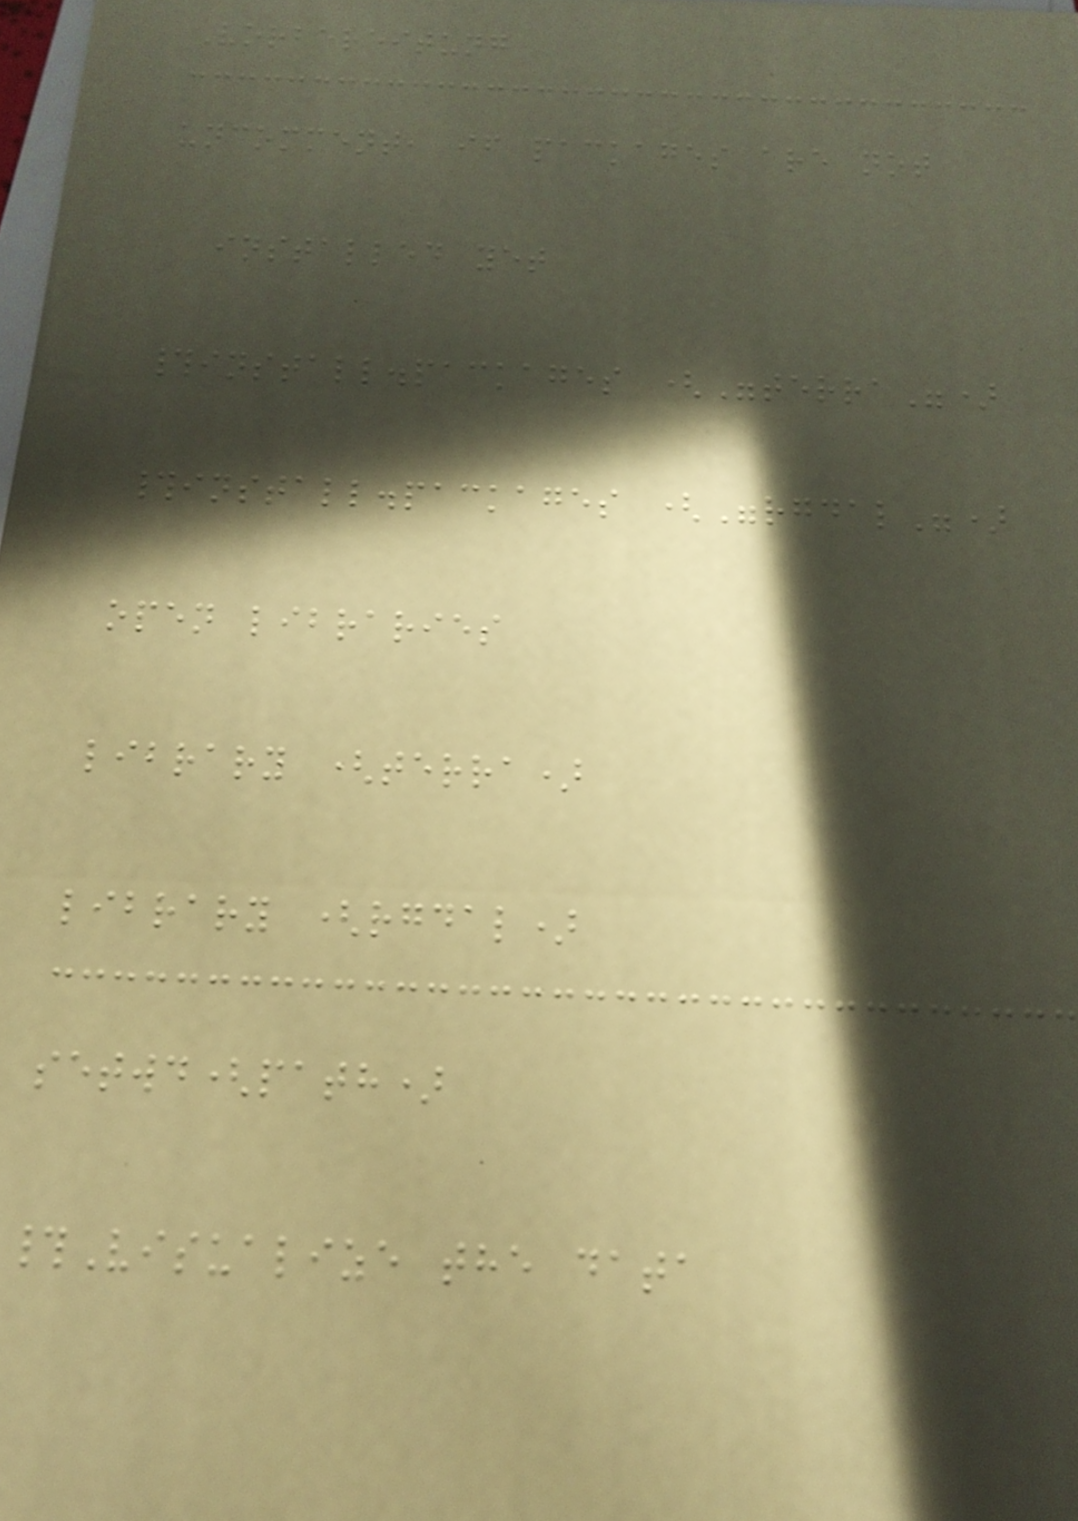Vorbereitung
uncomment, if packages are not
installed yet
#install.packages ("terra")
#install.packages ("rgdal")
open libraries
library (terra)
library (rgdal)
setwd(path)
#Visualize the data
